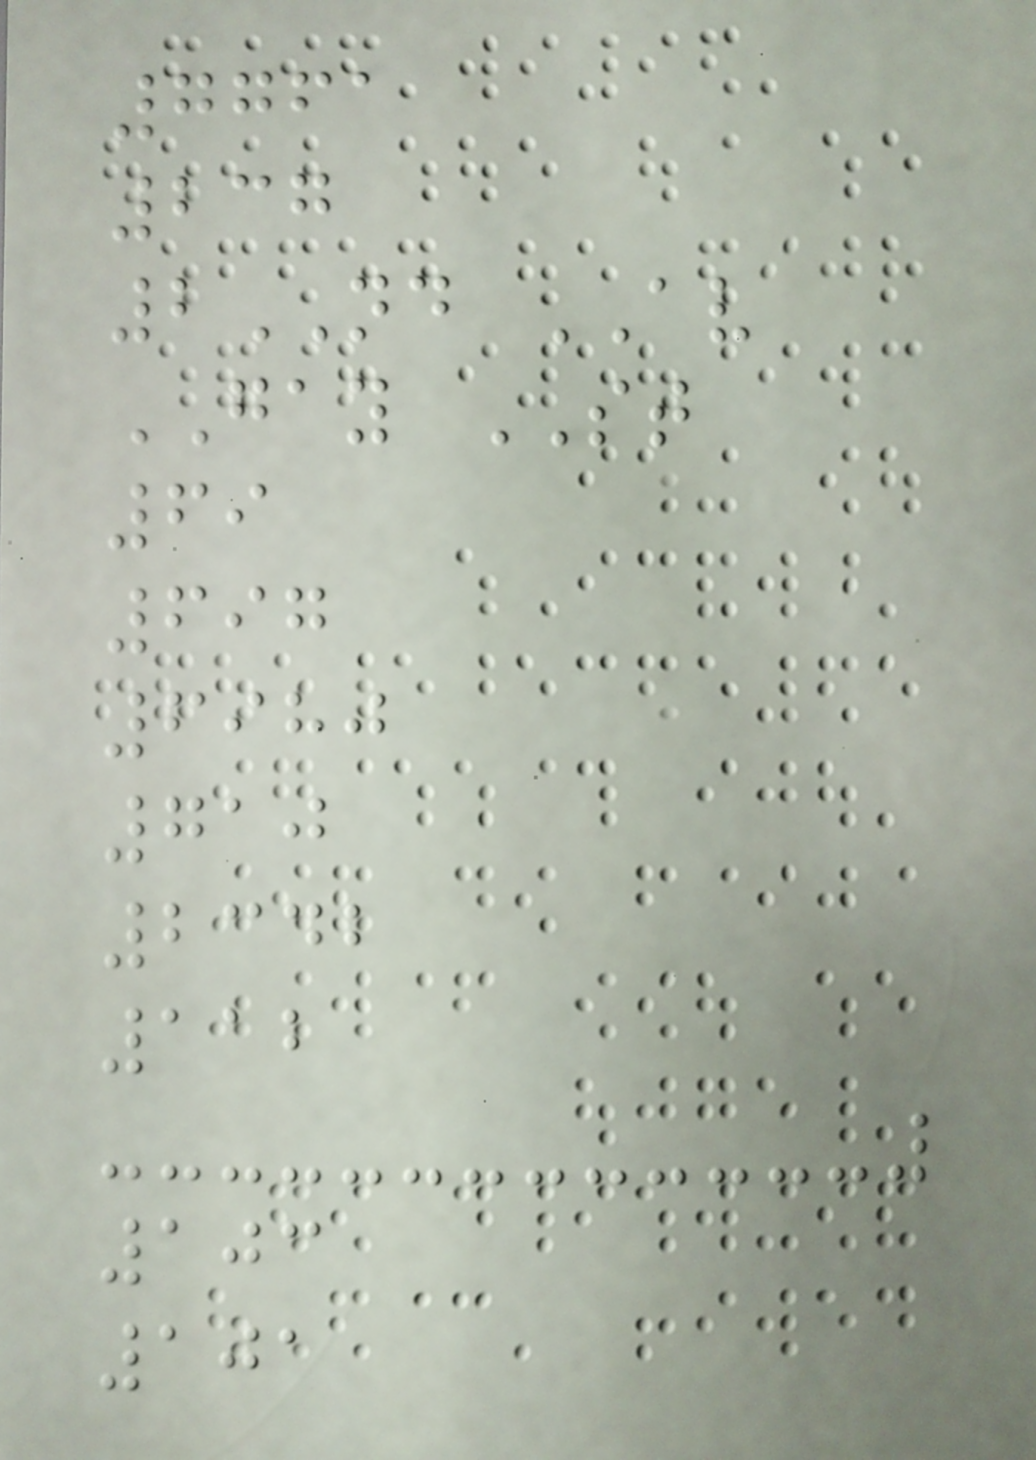7761
237
2ND AV
GAY ST
69
697
6980
710
2342
112
103
101
